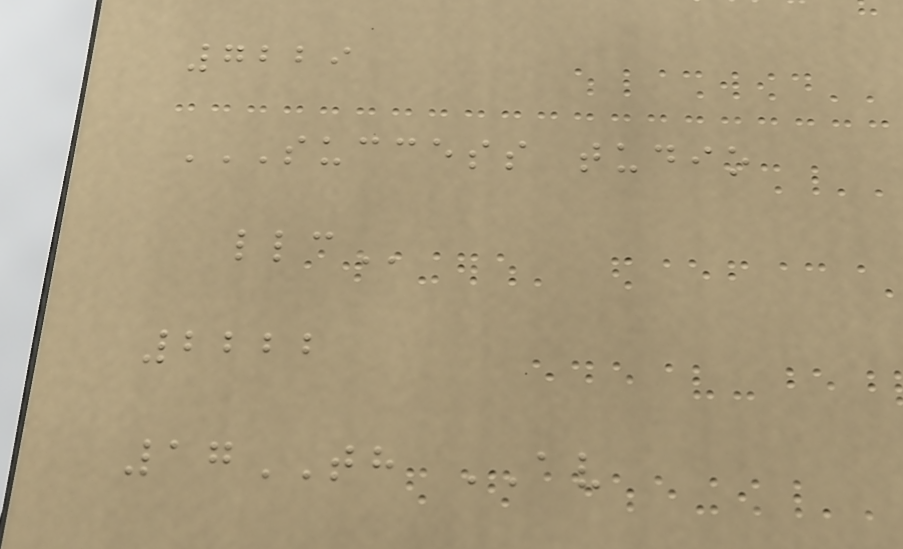7229
SUCCESS TUDIO
LLC
2222
17TH AV
